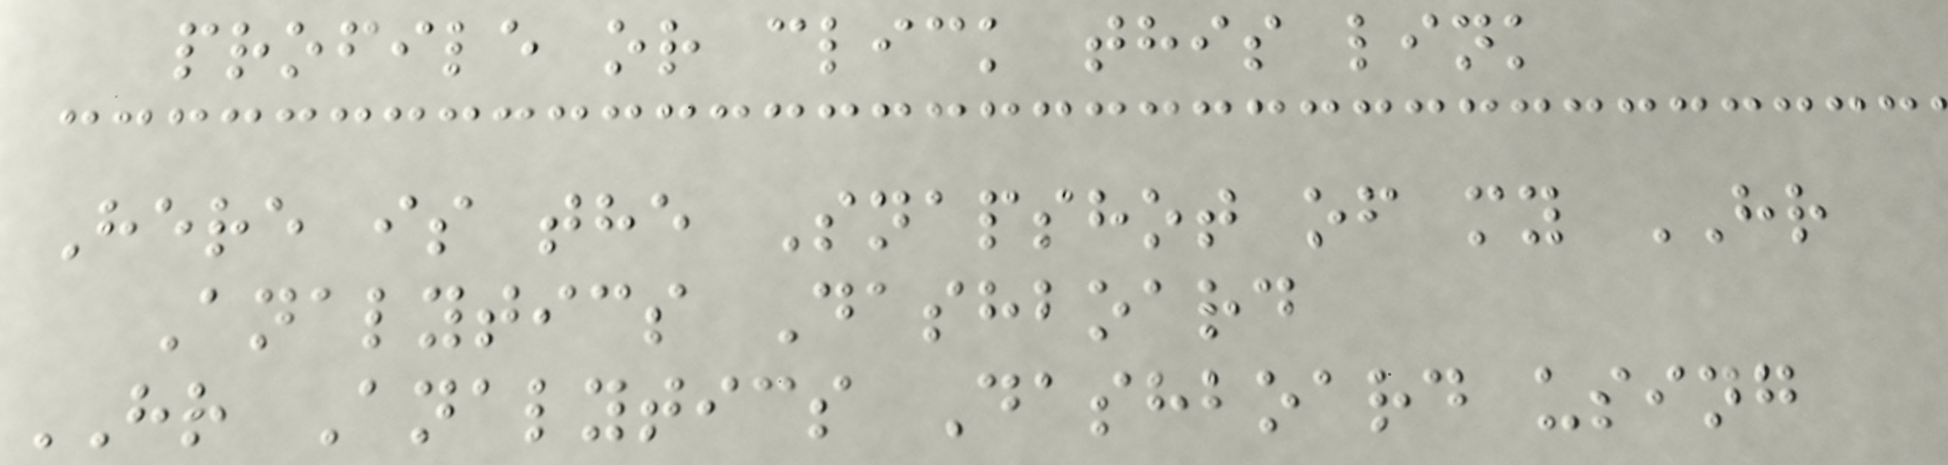profile or click this link
Here is the Snapshot of my HR
Analytics Dashboard
HR Analytics Dashboard using
